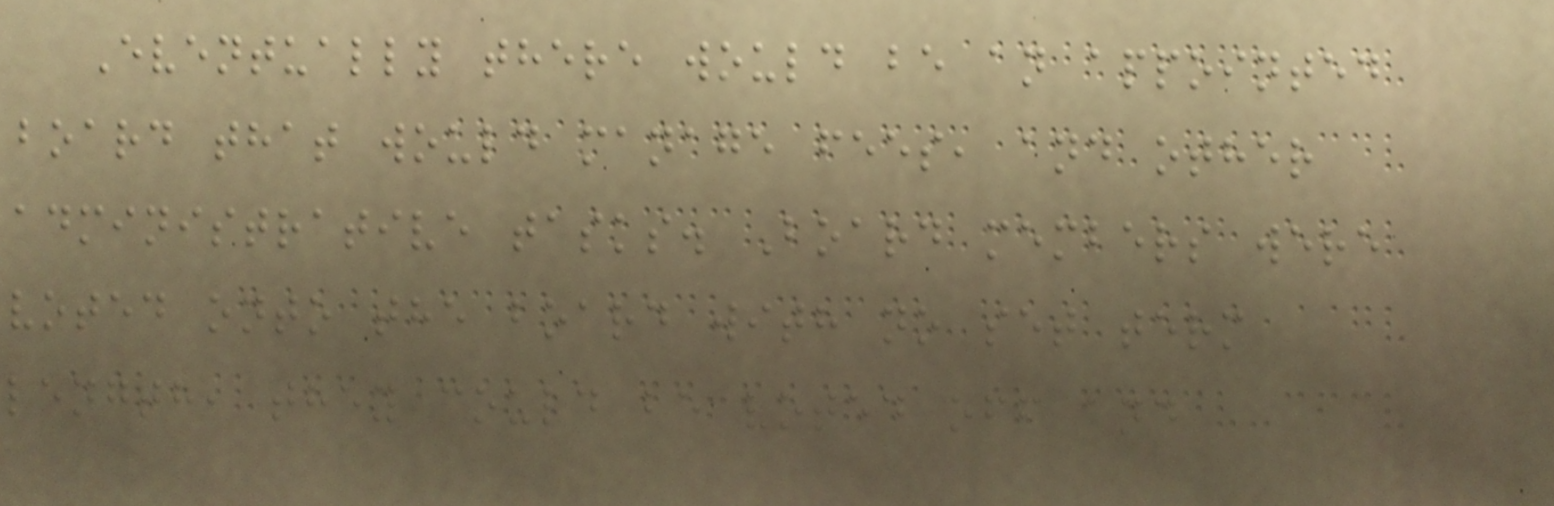Eventually there would be an appointed
board that would manage fees, and other
administrative tasks. Board members were
voted onto the board with no set term
length, they could be voted off and
